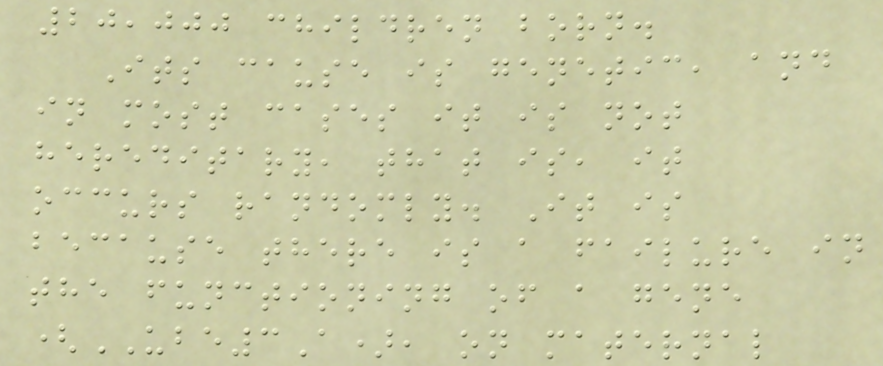20,000 children born.
Its cause is genetic, and
in most cases it is not
hereditary, that is, it
occurs randomly. It is
because there is a failure in
the functioning of a gene
(UBE3A), on maternal
